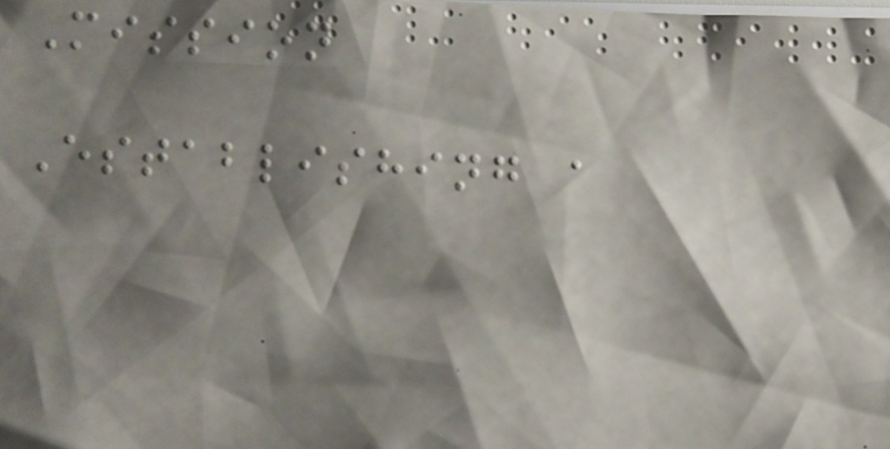Mission
Establishing a
